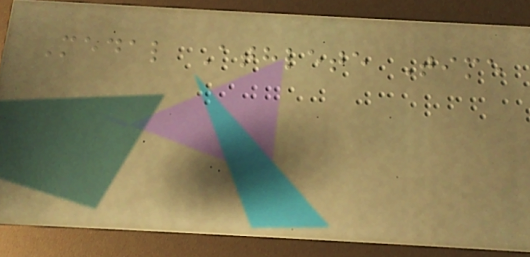Medal Athlete Time
